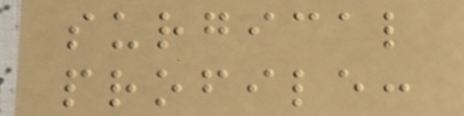surgical
profile:
